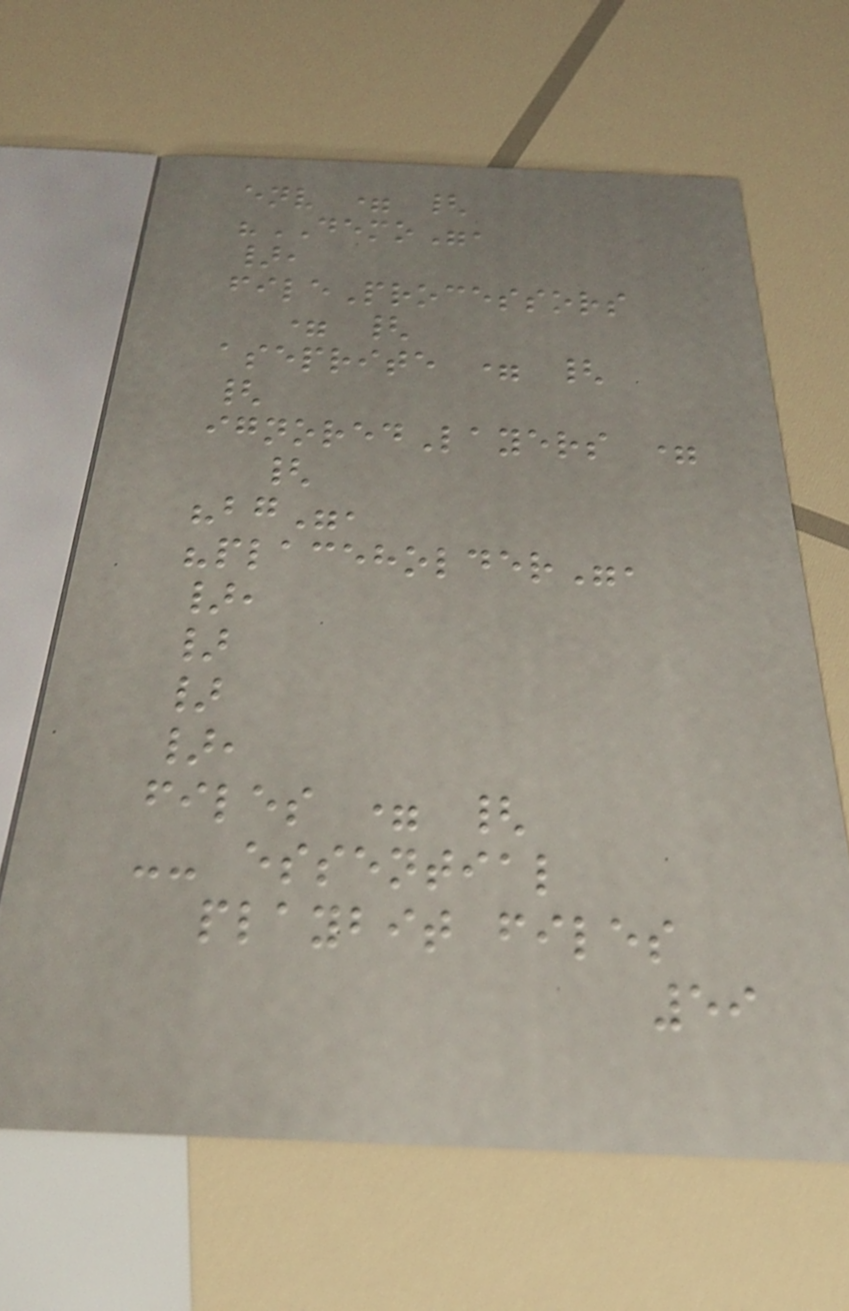env = {
"DEMO",
},
fileProcessors
= {
aseprite = {
{
ignoredLayers =
{
"bg",
"placeholder",
},
}
}
},
files = {
-- essential
playbit files
59
